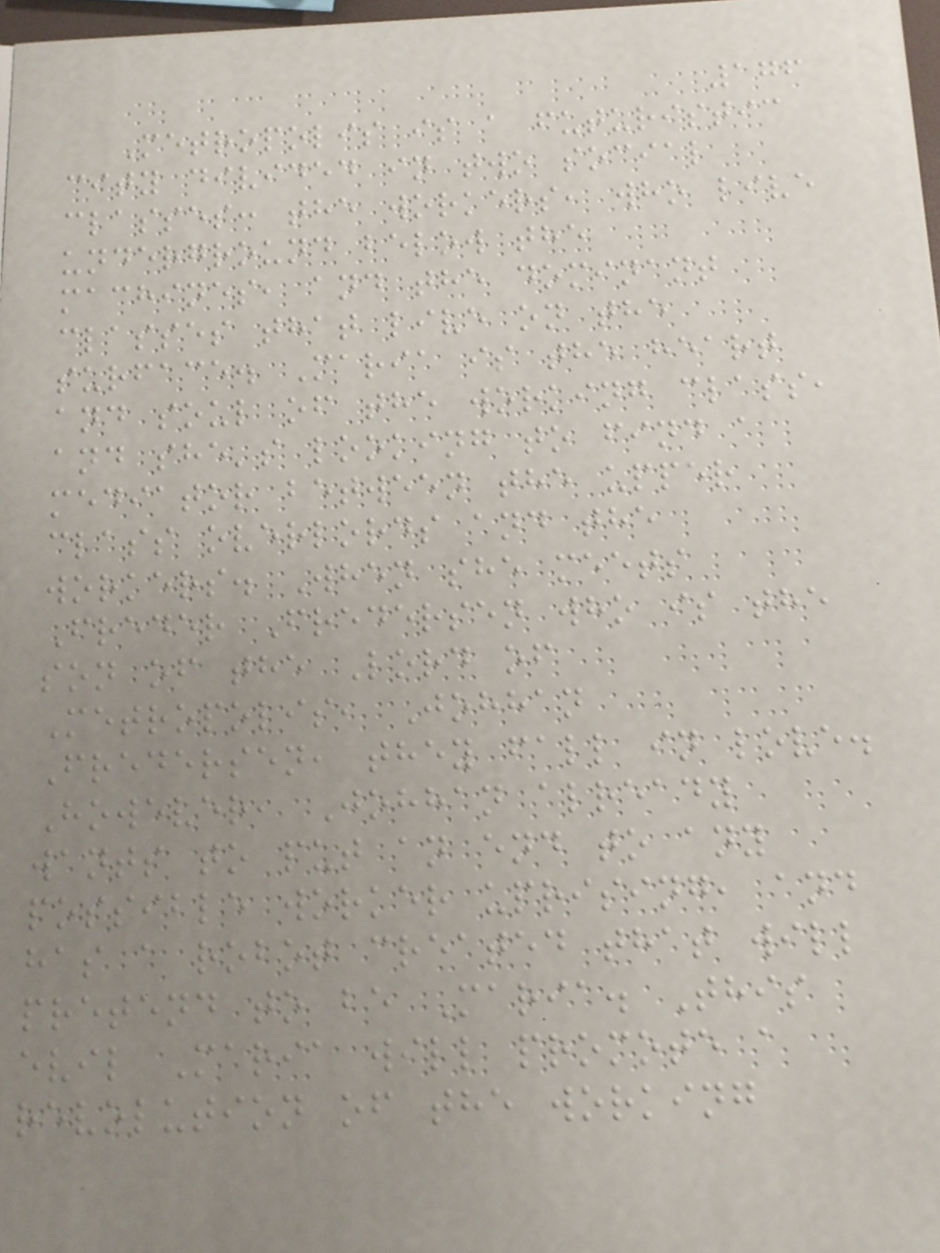176
Metropolis is a futuristic
city divided in two social
classes: the workers, who live
underground below the
machines, and the dominant
classes that live on the
surface. Maria is the heart
and soul of the working class,
and she's looking to find a
mediator between the upper
class overlords and the
workers. When she meets
Freder Fredersen who is the
son of the Lord of
Metropolis, Johhan
Fredersen, they fall in love.
However, Johhan already
wants to put an end to any
possible worker uprising, and
has a robot created that will
pretend to be Maria. This
evil Maria will promote a
revolution of the working
